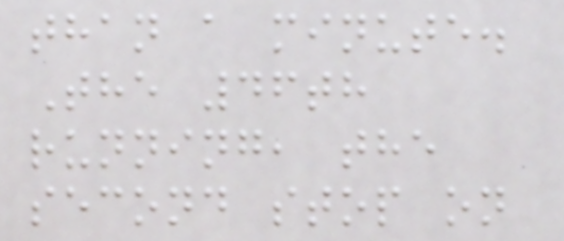than a minute.
The 46th
running, the
second stop on
